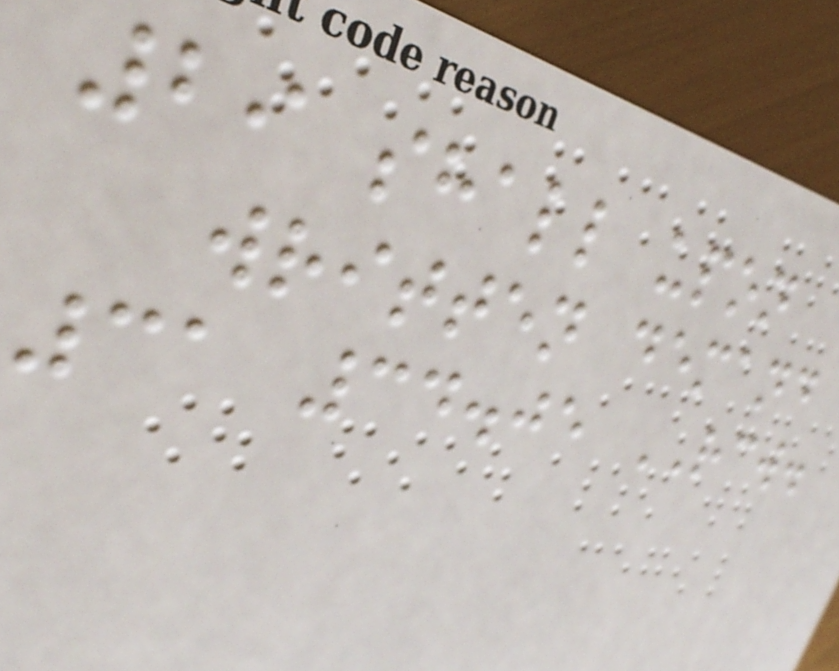29 shall upon
written demand
31 34.05 RCW.
